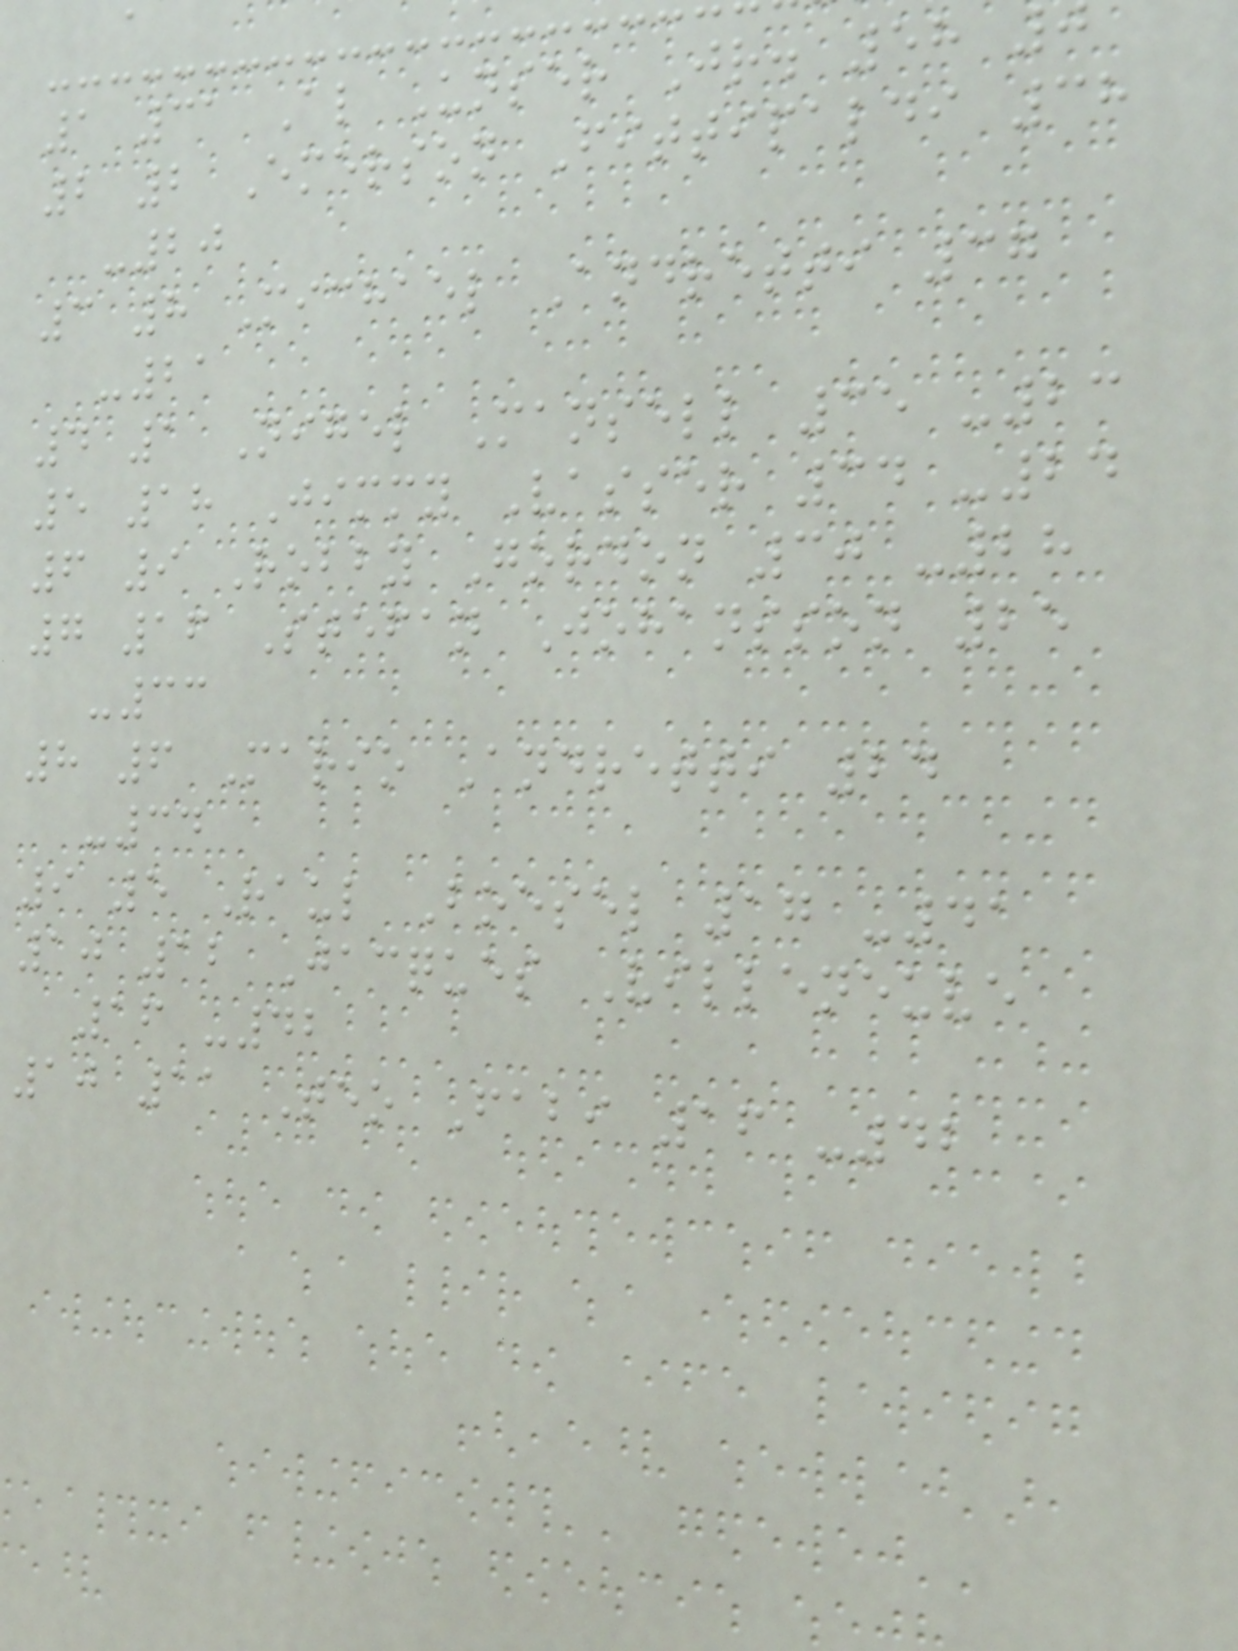1 31 Al Unser Jr. 58
2 2 Emerson Fittipaldi 38
-20
3 8 Michael Andretti 37
-21
4 1 Nigel Mansell 35 -23
5 18 Jimmy Vasser 34 -24
6 9 Robby Gordon 30 -28
7 16 Stefan Johansson 25
-33
8 6 Mario Andretti 24
-34
9 5 Raul Boesel 17 -41
10 12 Jacques Villeneuve
16 -42
10 11 Teo Fabi 16 -42
